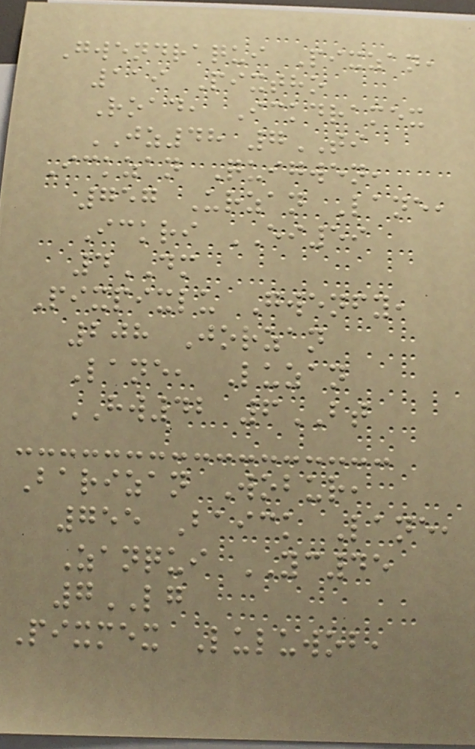Gwendraqui Pixzan,
119 Pixtho
Road, Ickdramex
JZ48 7TI
Ickzan Quigwen,
757 Urzan Lane,
Ickri EI59
4DM
Pixpixlu Gwenfy,
208 Jorzan
Lane, Luzan
HW42 6BT
Barizan Wobur,
755 Baick Lane,
Zanqui YC45
7LG
Pixmex Luluwob,
